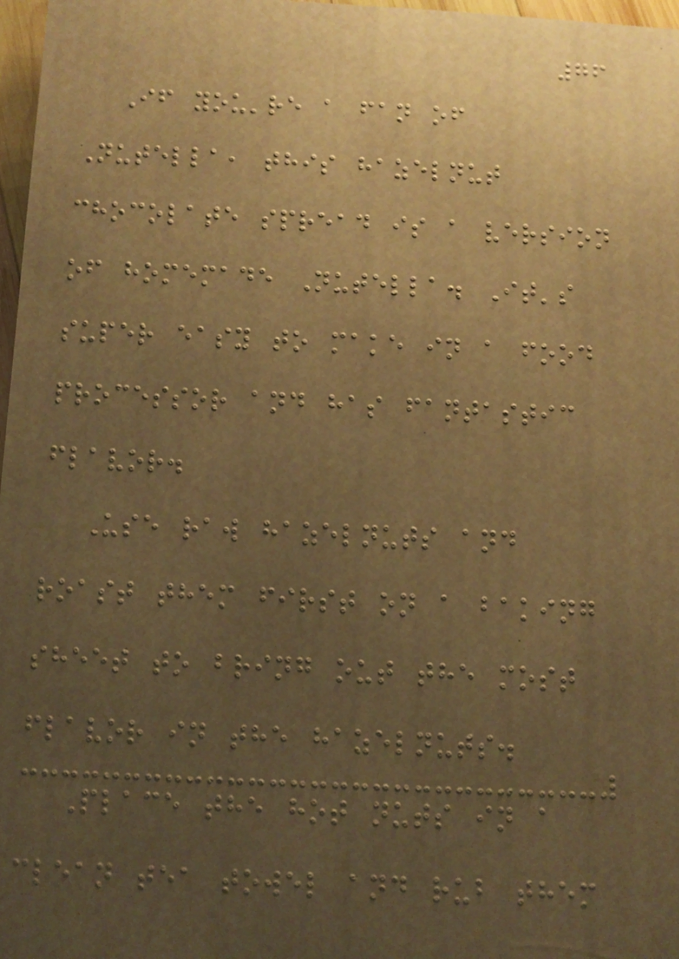76
If you're a fan of
Nutella, this hazelnut
chocolate spread is a version
of homemade Nutella. It's
super easy to make in a food
processor and has fantastic
flavor.
Use raw hazelnuts and
roast them first on a baking
sheet to bring out the most
flavor in the hazelnuts.
Place the hot nuts in a
clean tea towel and rub them
